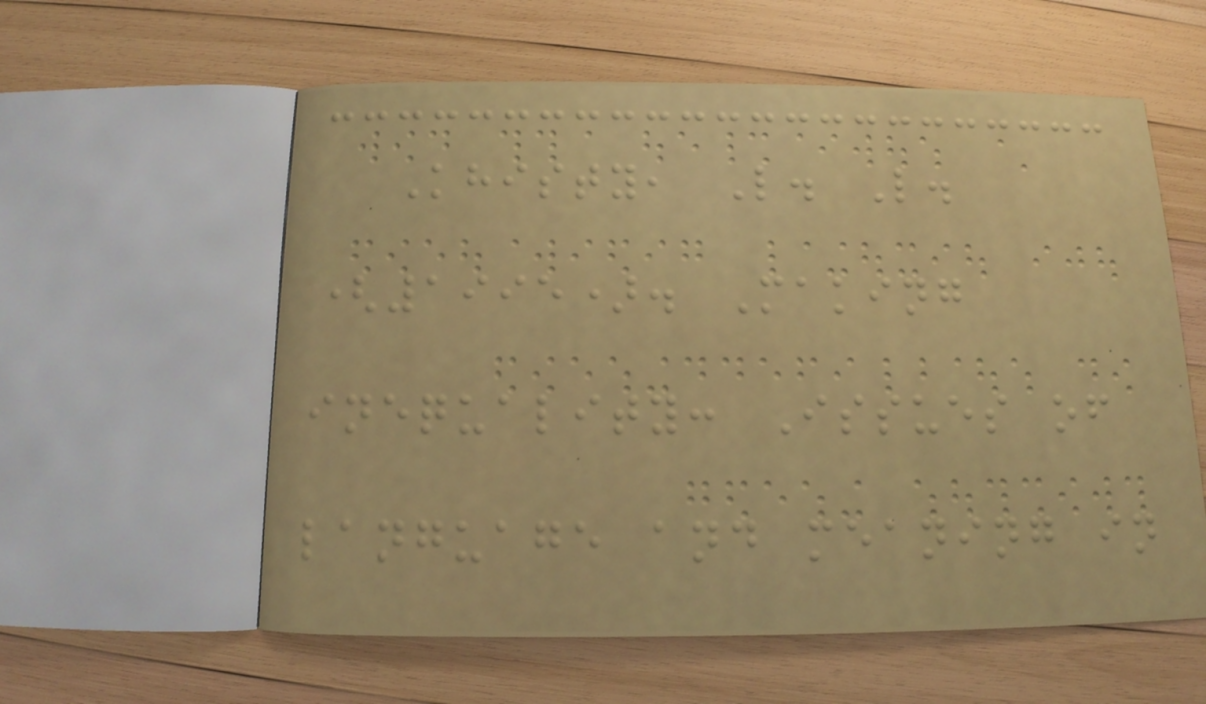Khisty, L. L.
(1995). Making
inequality: Issues of
language and meaning in
